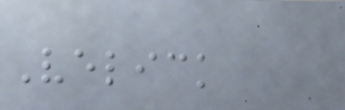Velick
